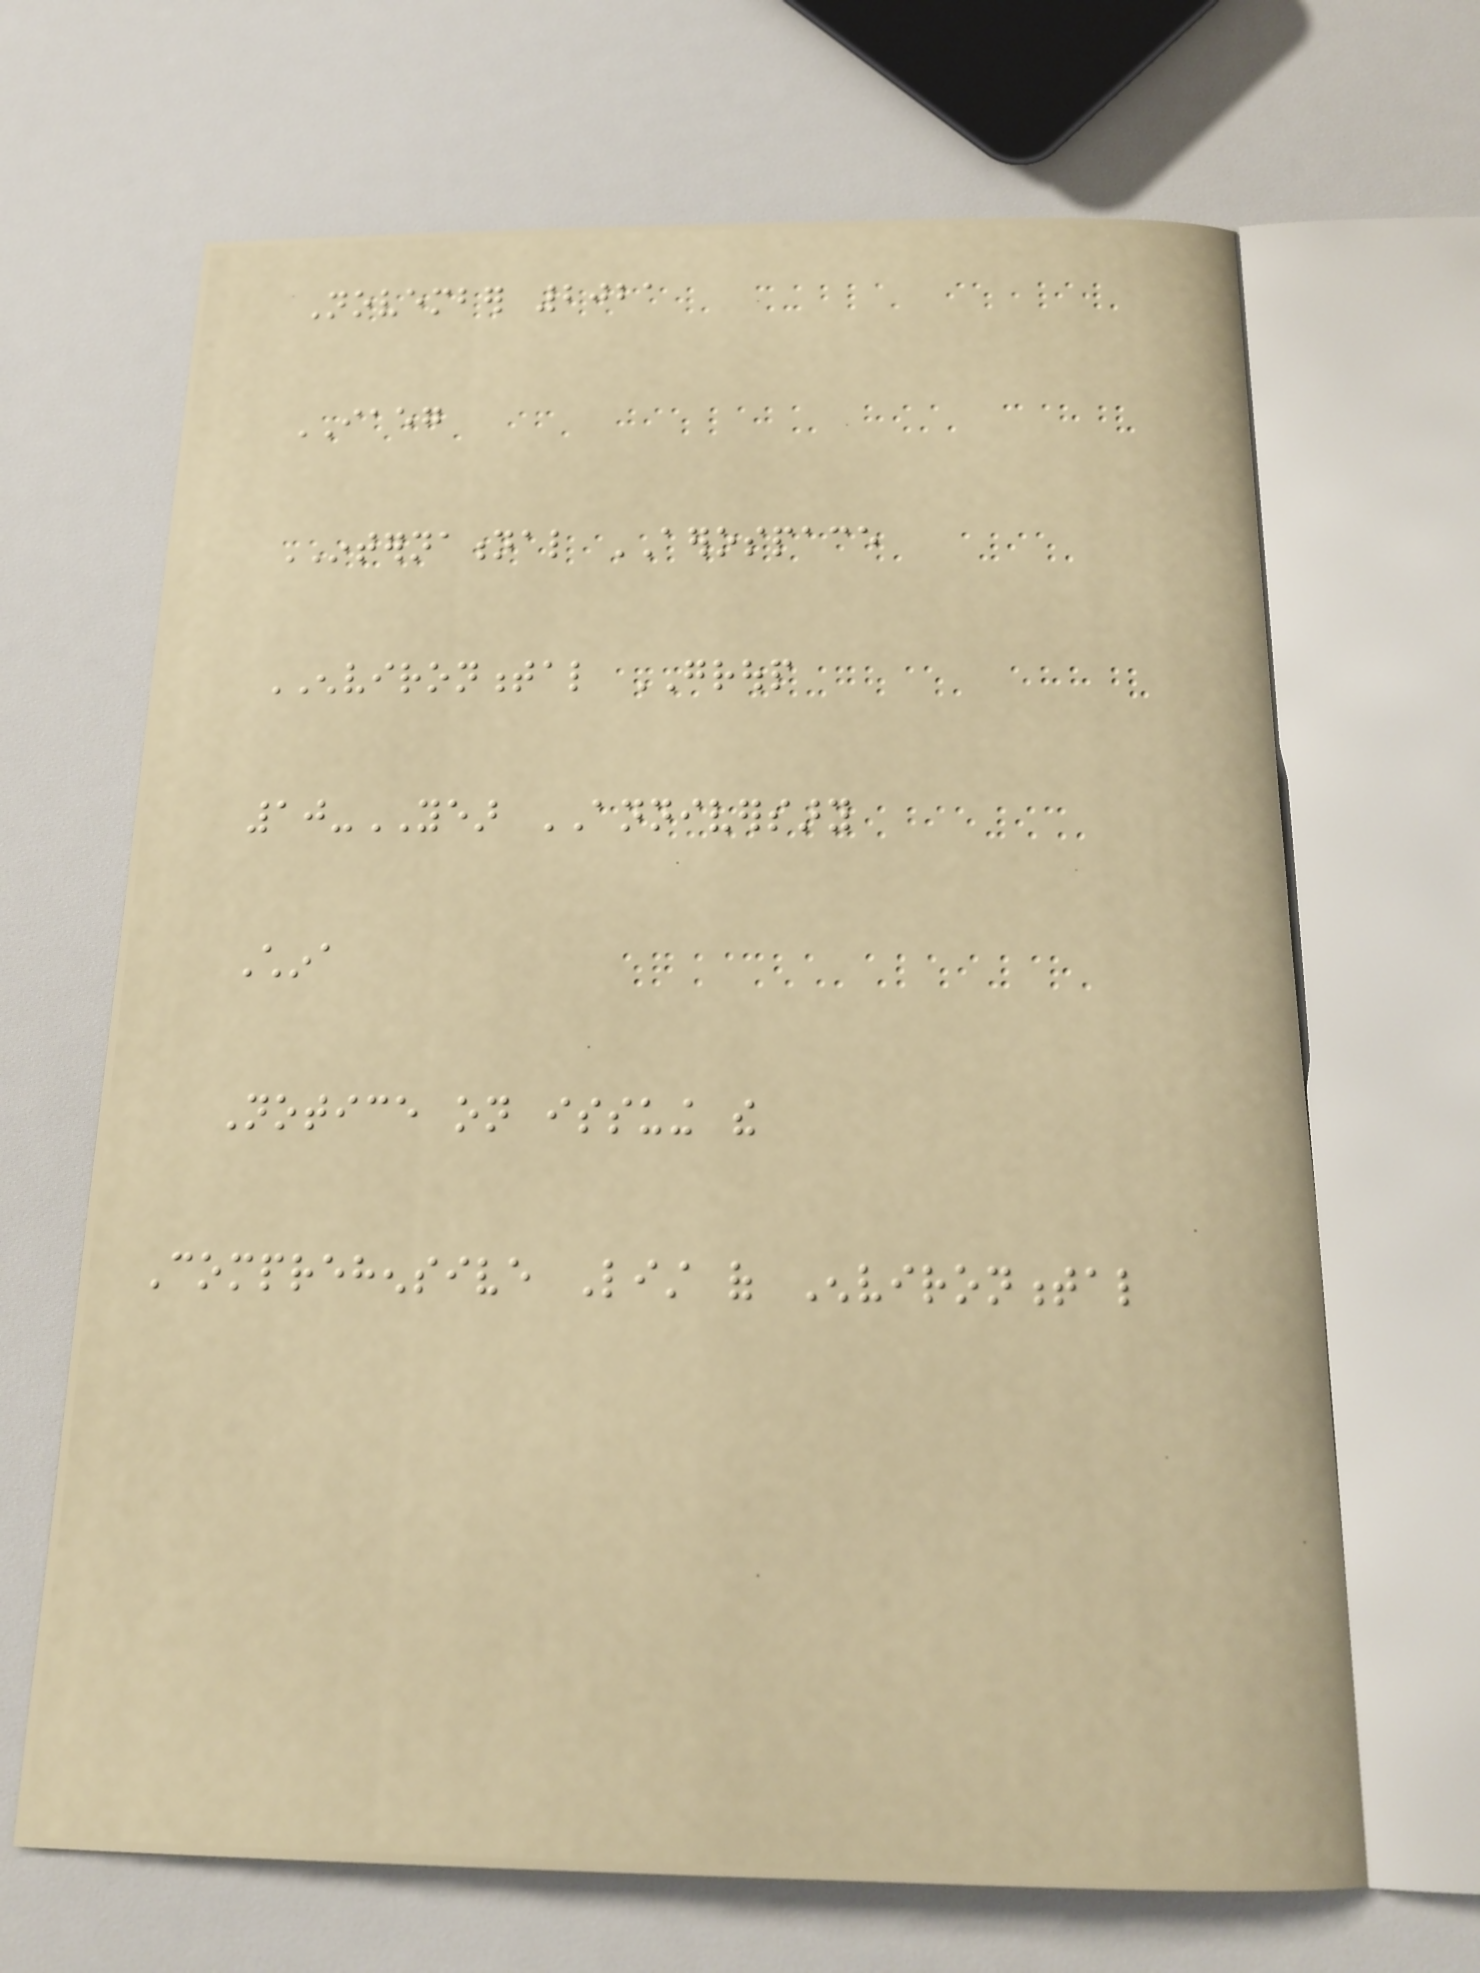November 2021
IAEG
INTERNATIONAL AEROSPACE
ENVIRONMENTAL GROUP
10-YEAR ANNIVERSARY
China
Notice on issuing the
Comprehensive List of Environmental
